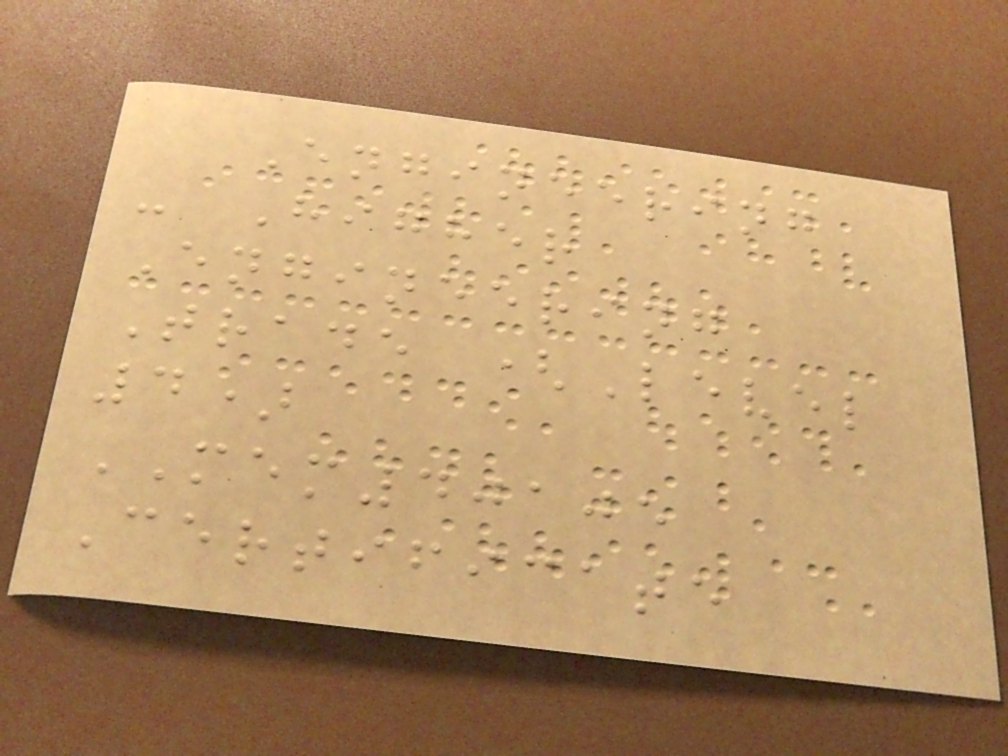Engineering
- Higher
Engineering
Trade (Level
4)
MEM40105
Certificate
